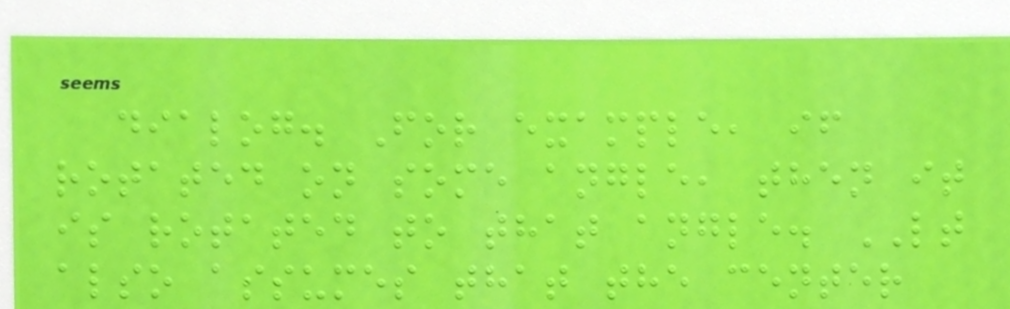dialog. For example, if
rotated on some angle, then it
is rotated to that angle. LT
also assumes that the center
